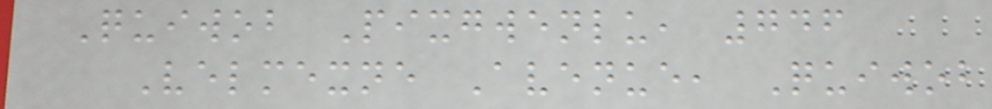Quiwob Pixgwenlu, 746
Velmexne Avenue, Quiwob
